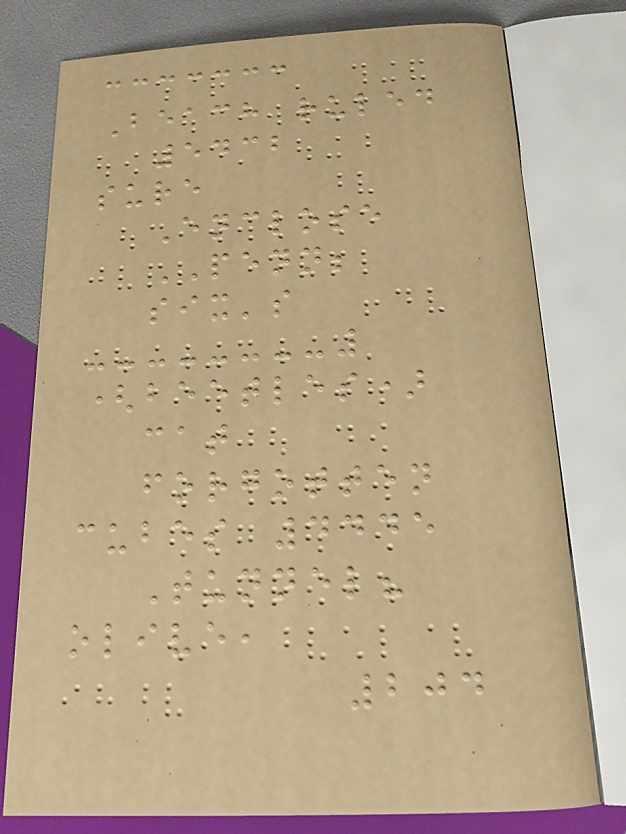Beach ruled
5432
sure
Enclose
PENN;
six's
(beetles)
cat
forgotten
cubes 4445
Tunnel?
olive,
204
